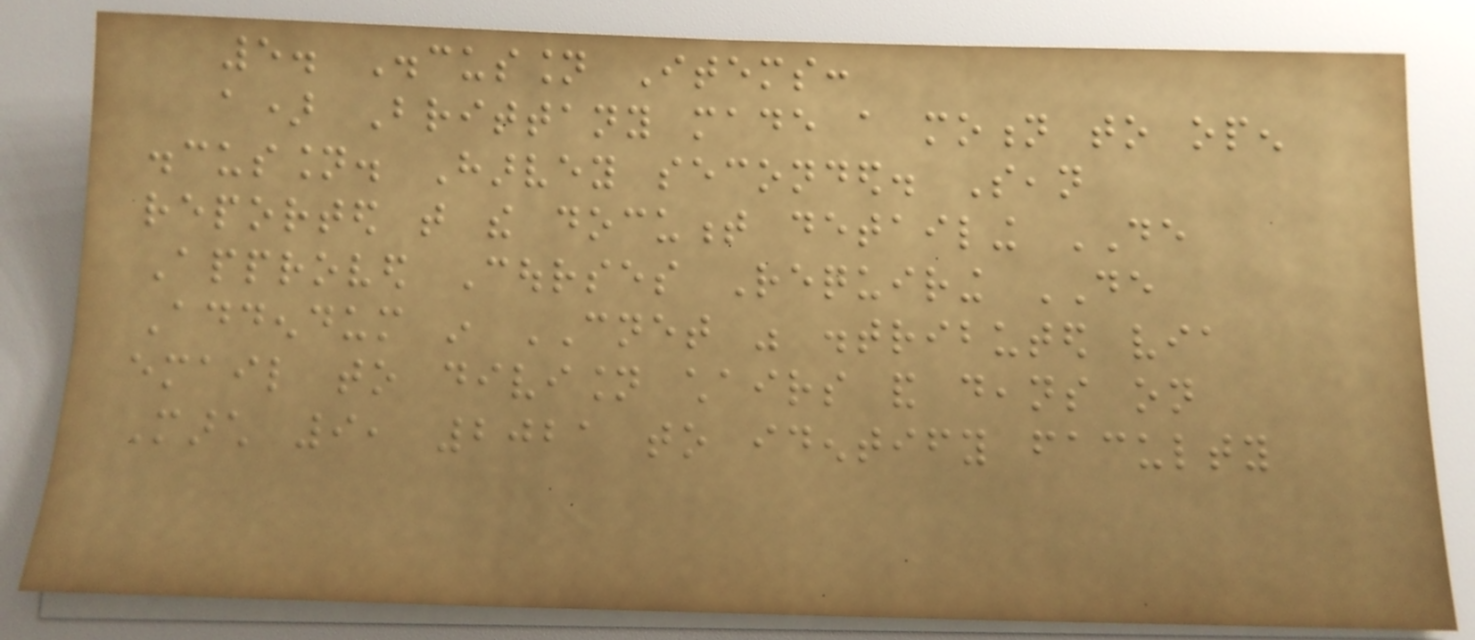5. Discussion Items:
a) Brittany made a motion to open
discussion. Harvey seconded. Sean
reported that the document detailing DE
Approved Courses Requiring DE
Addendum in CNET was distributed via
email to division chairs and deans on
March 9, 2021 to identify faculty
